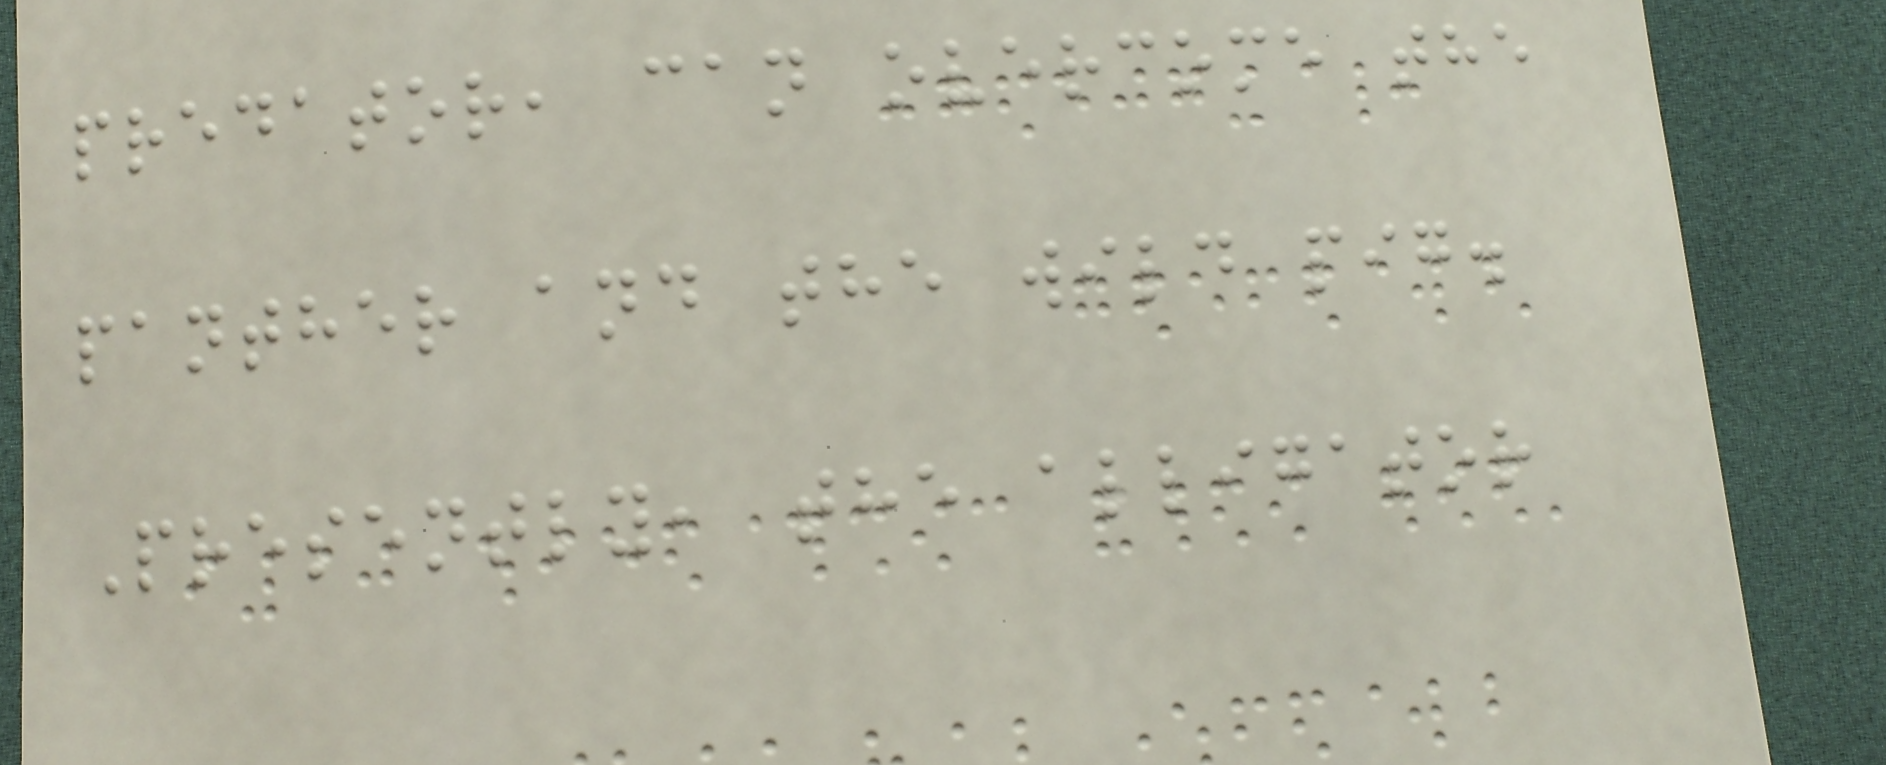predator, can overcome the
panther and the wild pig.
Presently, the alligator
